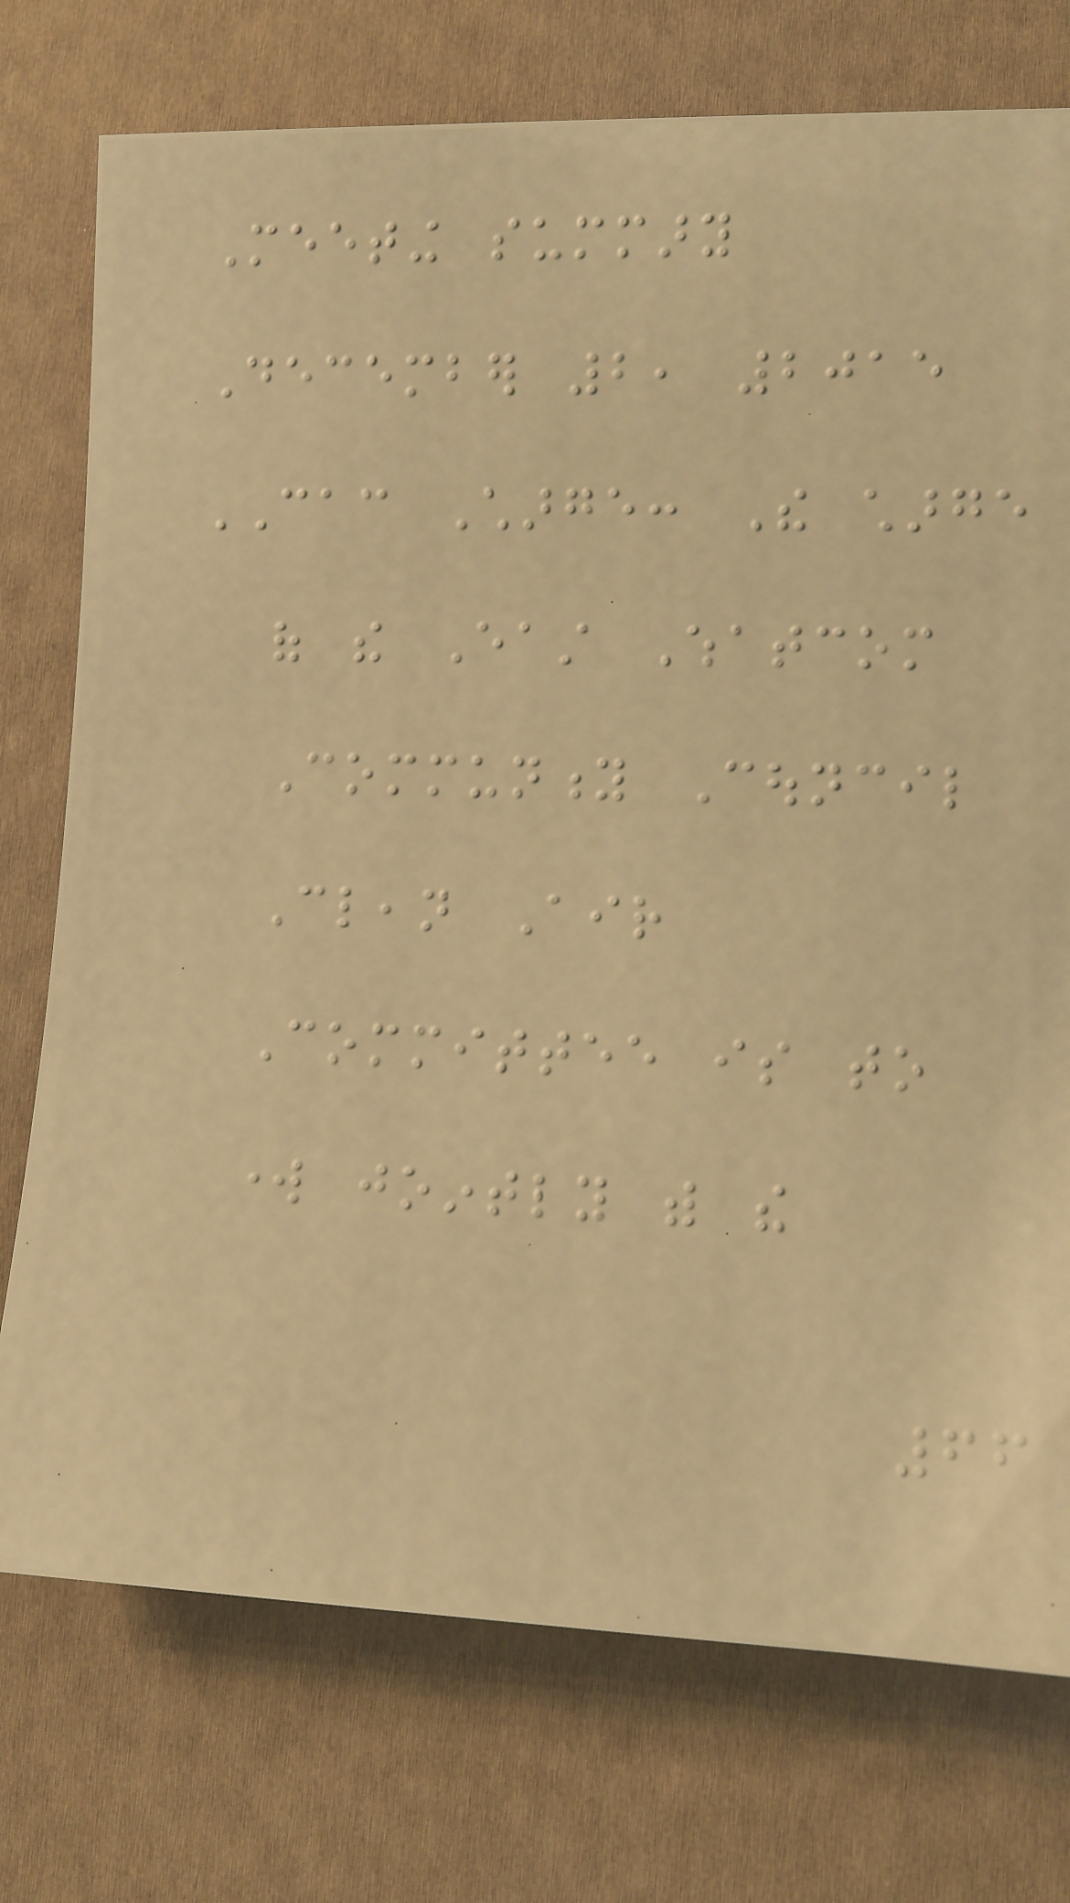Meeting summary
December 2, 2015
CAC Charge: The charge
of the East Whatcom
Community Council
Clean Air
Committee is to
work jointly with the
66
